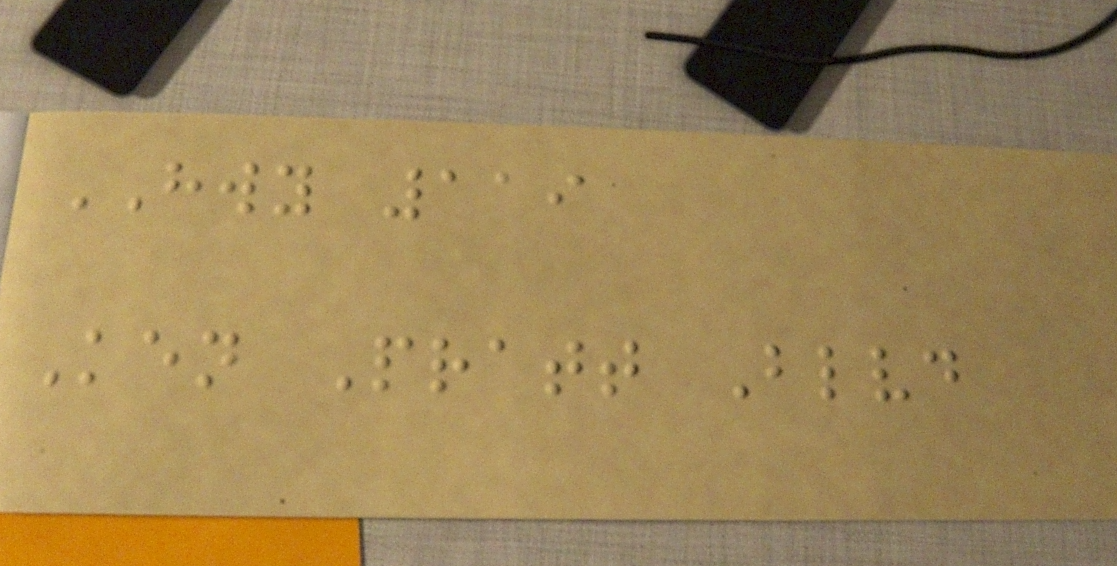HWY 119
Ken Pratt Blvd
